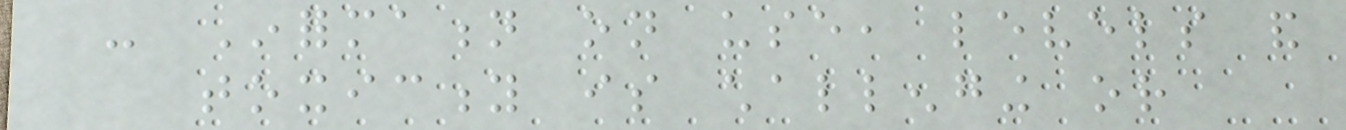- Information on use, levels and
toxicity is challenging or
